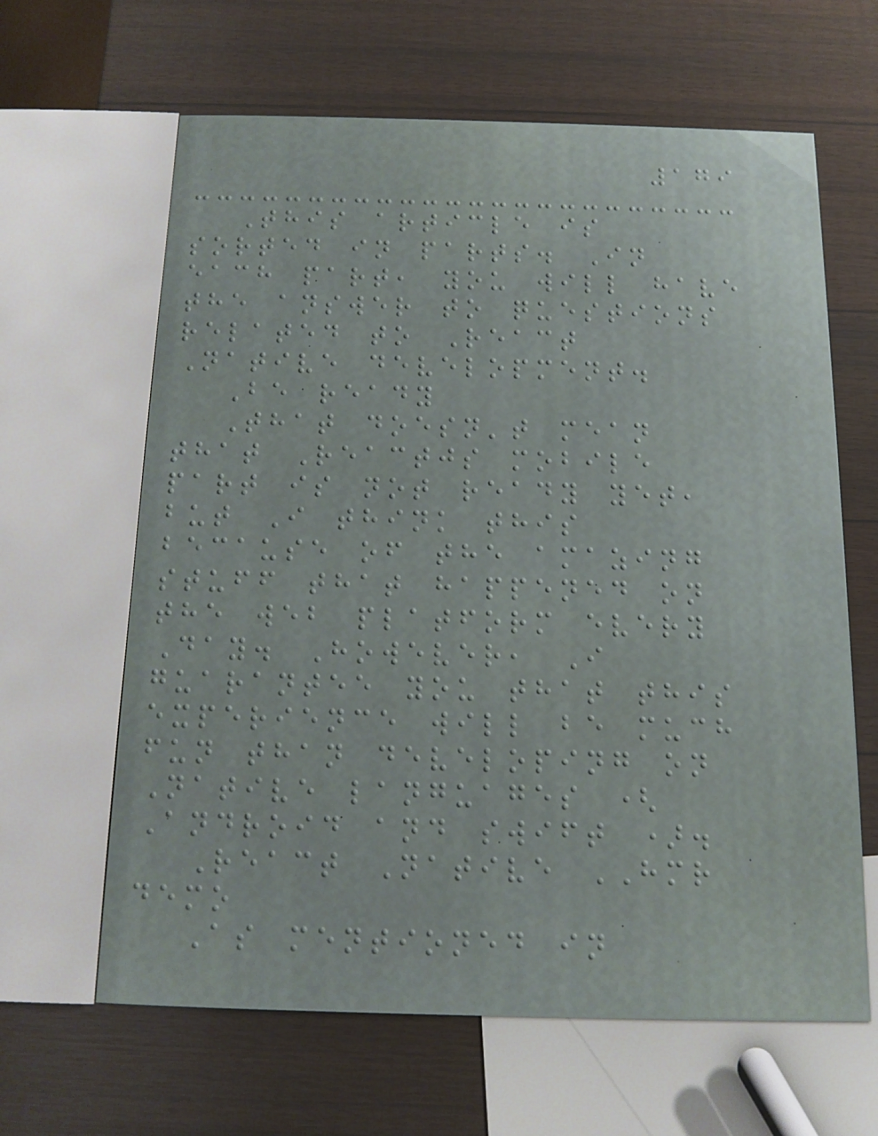179
This article is
sorted in parts. In
each part, you will have
the answer to questions
related to React
Native development.
Be ready
That doesn't mean
that Reactjs mobile
part is not ready yet,
but I think this
because of the amazing
stuff that happened on
the web platform every
Day. However, I
guarantee you that this
experience will be much
fun than developing on
Native languages (
Android and swift ).
React Native HMR
demo
As mentioned in
